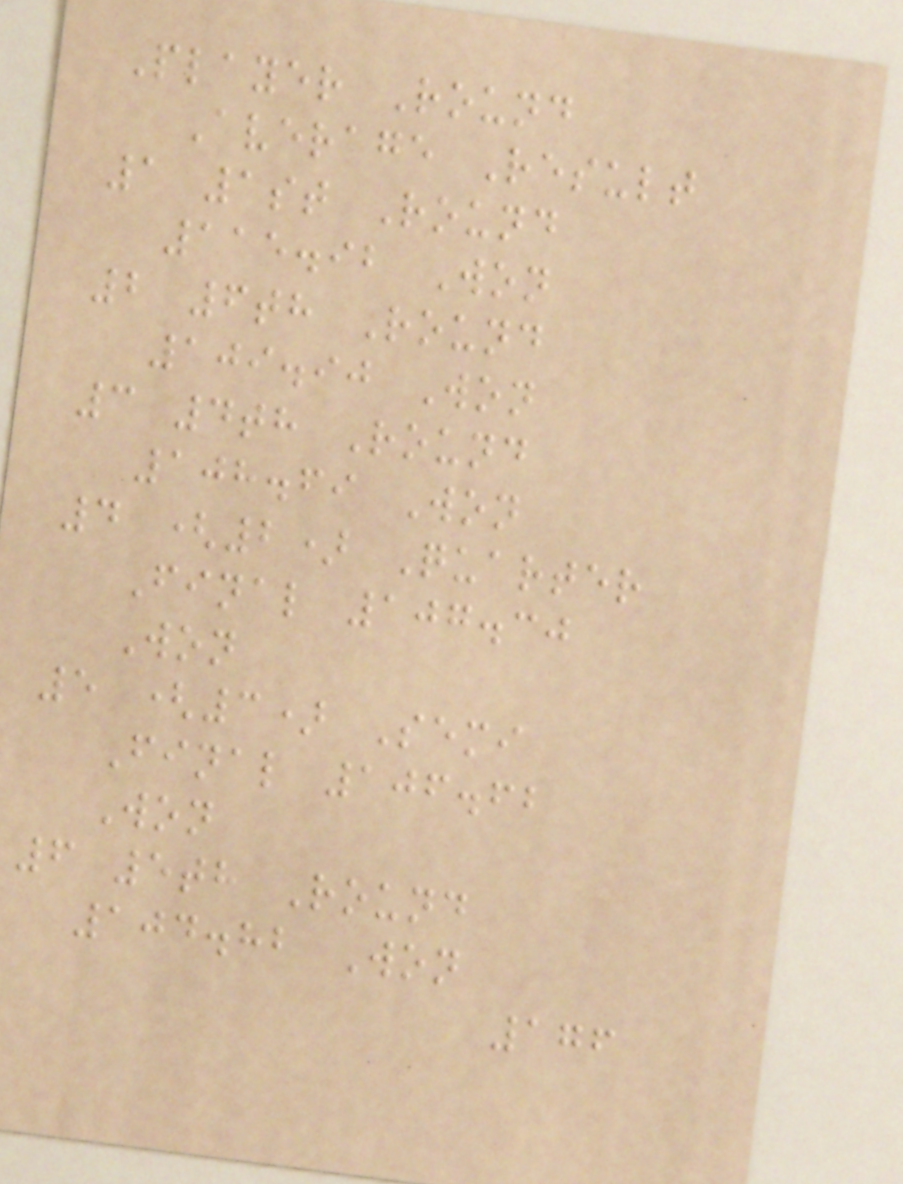Player Round
Average Result
1 1st Round
115.92 Won
2 6th Round
109.90 Won
3 4th Round
108.69 Won
4 (2) Quarter
Final 107.30
Won
5 (3) Semi
Final 106.62
Won
6 5th Round
104.82 Won
176
